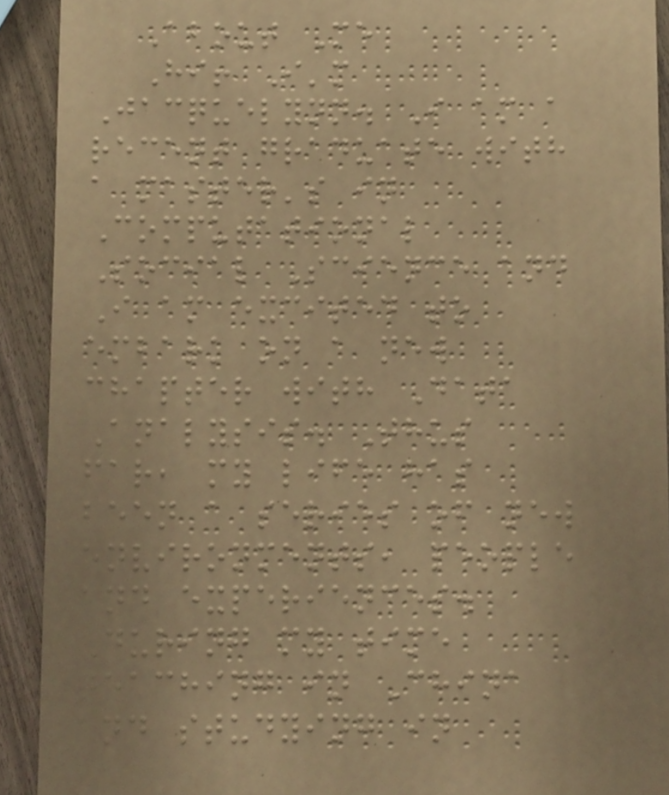About Me
Hi! I'm
Jacquelynn. I am a
recent graduate with
a master's in
Computational
Social Science and
I am excited to
embark on a new
chapter with Data
Analysis. Thus
far, my life has
been a series of new
environments, people
and experiences.
During my time
teaching in China
and studying in
